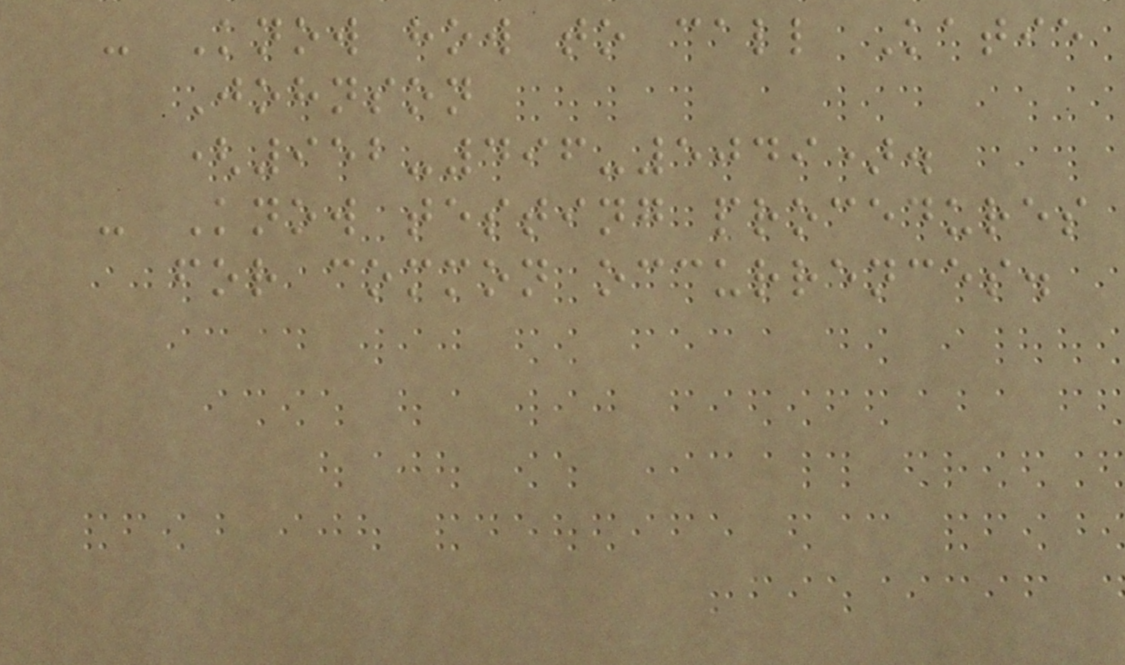- Know how to call Katie
Johnson
(952-496-5049).
- Know testing procedures
for common occurrences.
